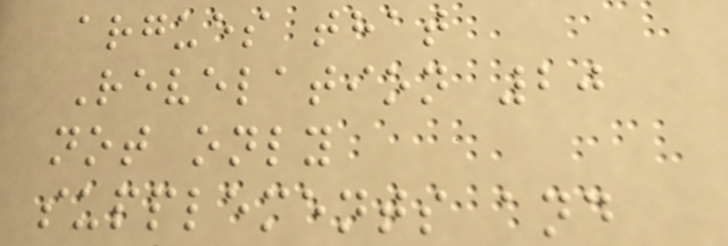argues that
Revelation 20
not only
supplements and
